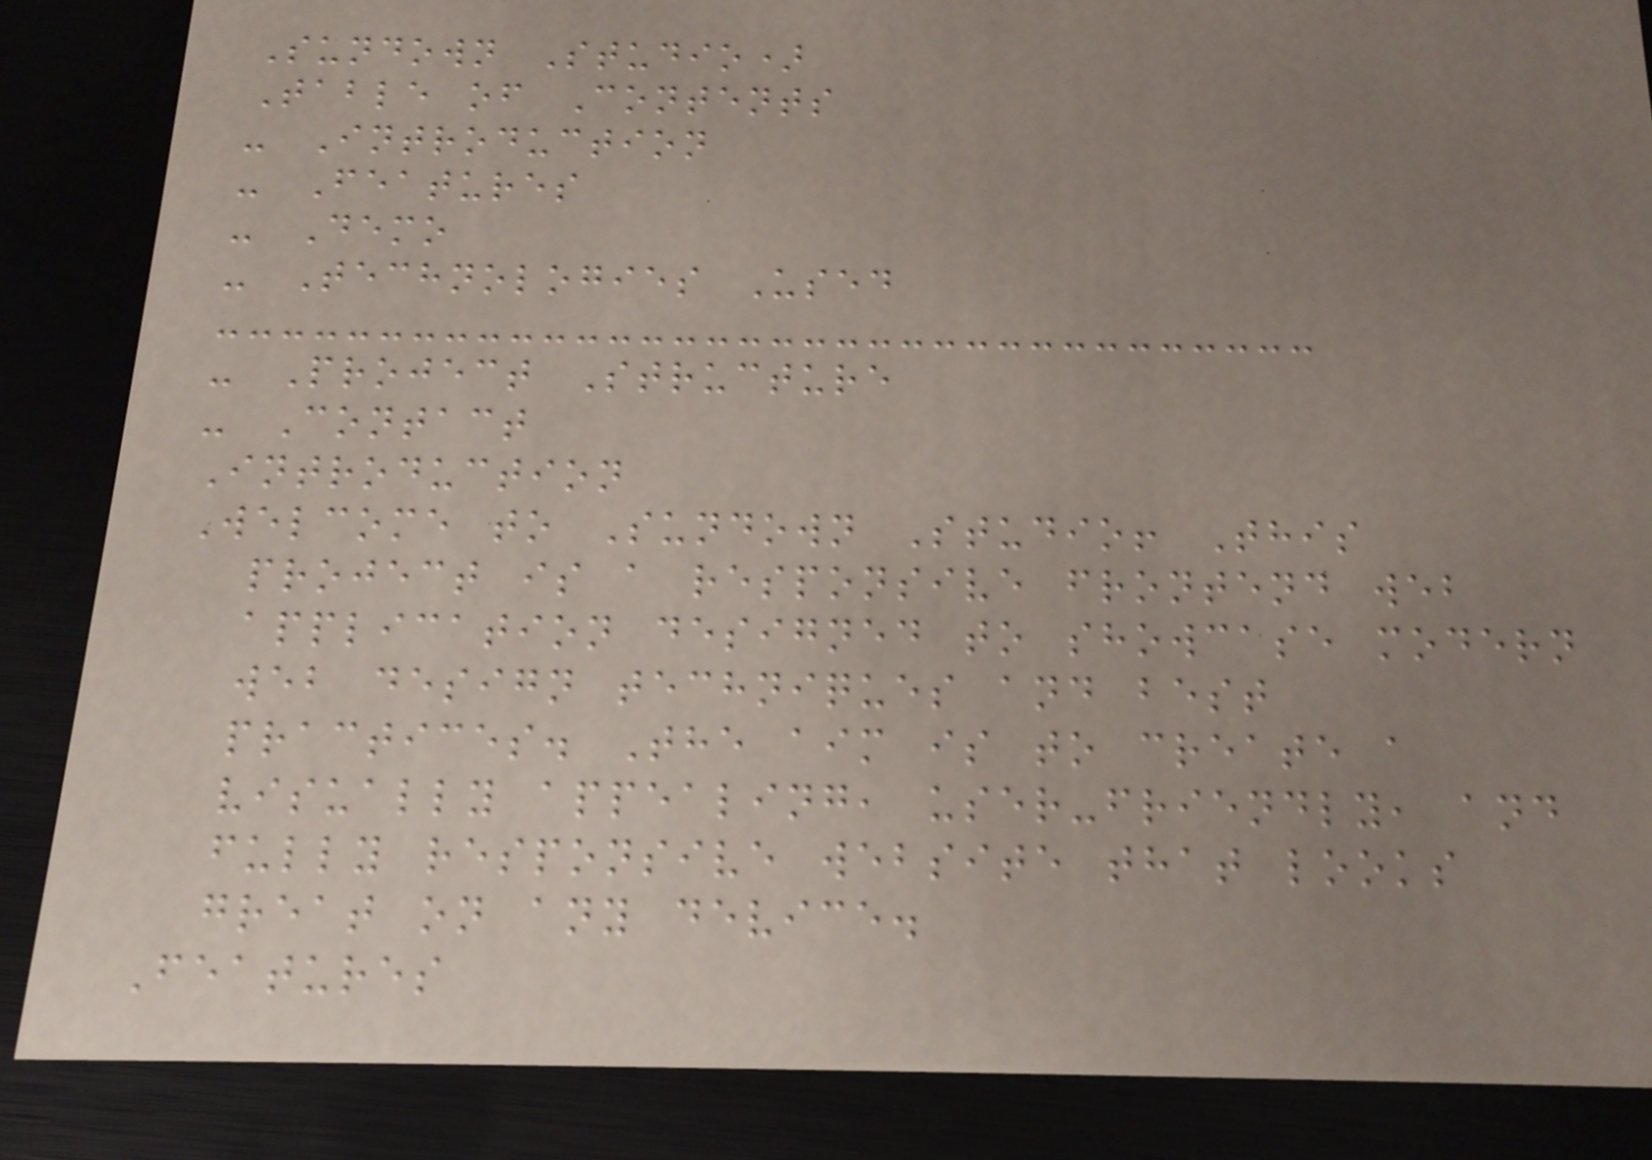Sundown Studio)
Table of Contents
- Introduction
- Features
- Demo
- Technologies Used
- Project Structure
- Contact
Introduction
Welcome to Sundown Studio! This
project is a responsive frontend web
application designed to showcase modern
web design techniques and best
practices. The aim is to create a
visually appealing, user-friendly, and
fully responsive website that looks
great on any device.
Features
